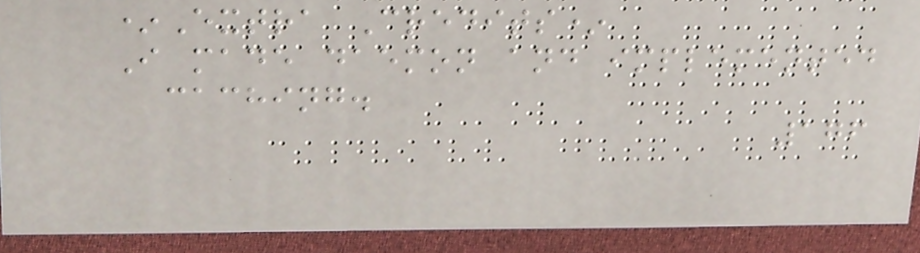*Extra Credits*
I made daemon and implemented
caching.
176
